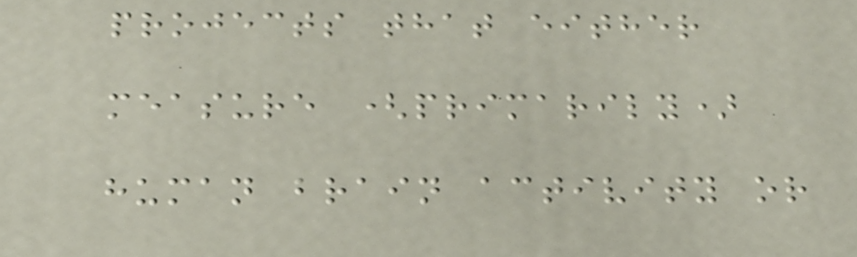projects that either
measure (primarily)
human brain activity or
